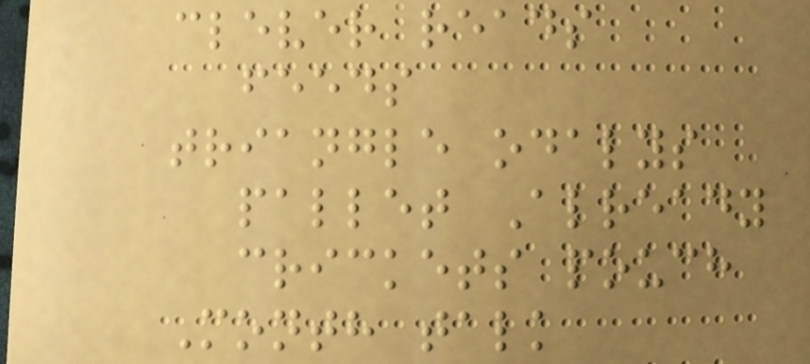clever reads
feeds
triangle odalys
pallet Already
crickets pouch
Month talk
